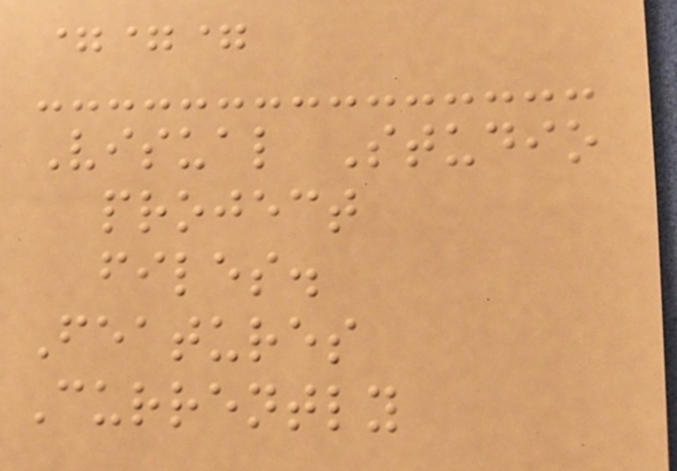===
Visual Studio
project
files.
Features
Currently
